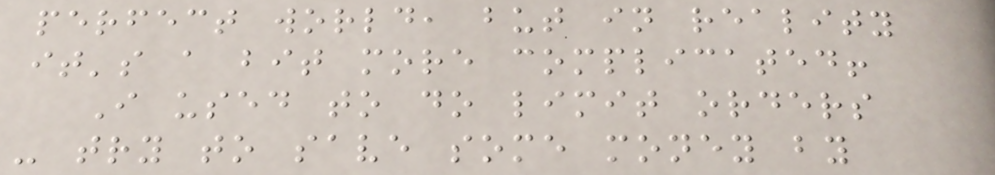perfect world, but in reality
it's a bit more complicated!
I used to do limit orders
- try to save some money by
